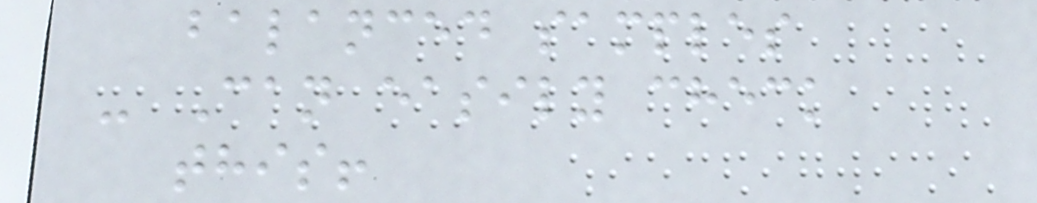balanced samples
- Can easily check
this!
